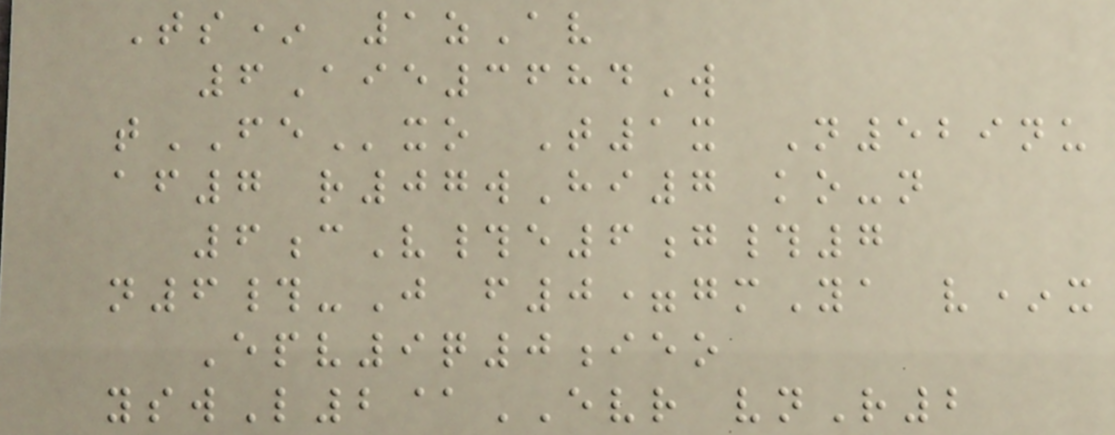Ts* 1zAv
6Aie3684W
tFExo T1x N529nu
af7 r07wHi7 ko-n
6cV#e6g#7
n6#-J f0=gmYa v*x
Epv9q0ieo
yswL2@EVR vnR2
